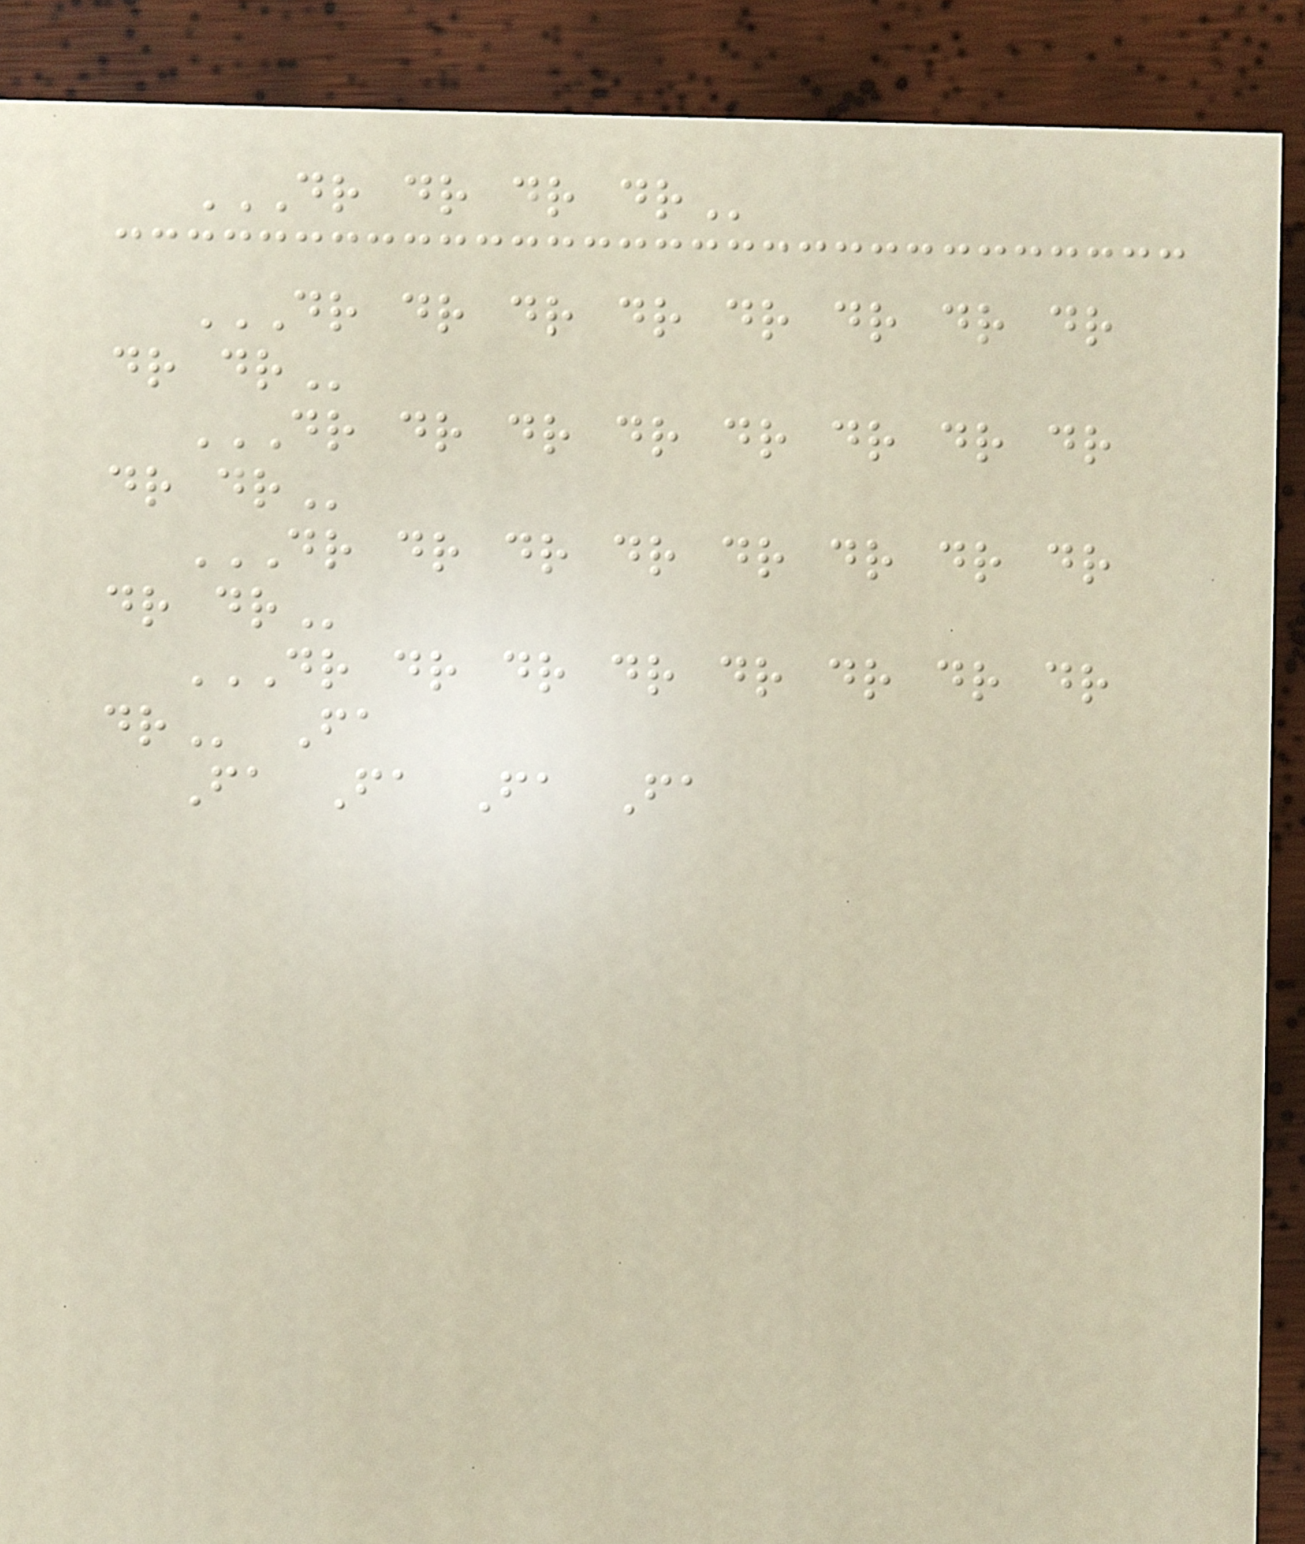DR DR DR DR
DR DR DR DR DR DR DR DR
DR DR
DR DR DR DR DR DR DR DR
DR DR
DR DR DR DR DR DR DR DR
DR DR
DR DR DR DR DR DR DR DR
DR Fa
Fa Fa Fa Fa
